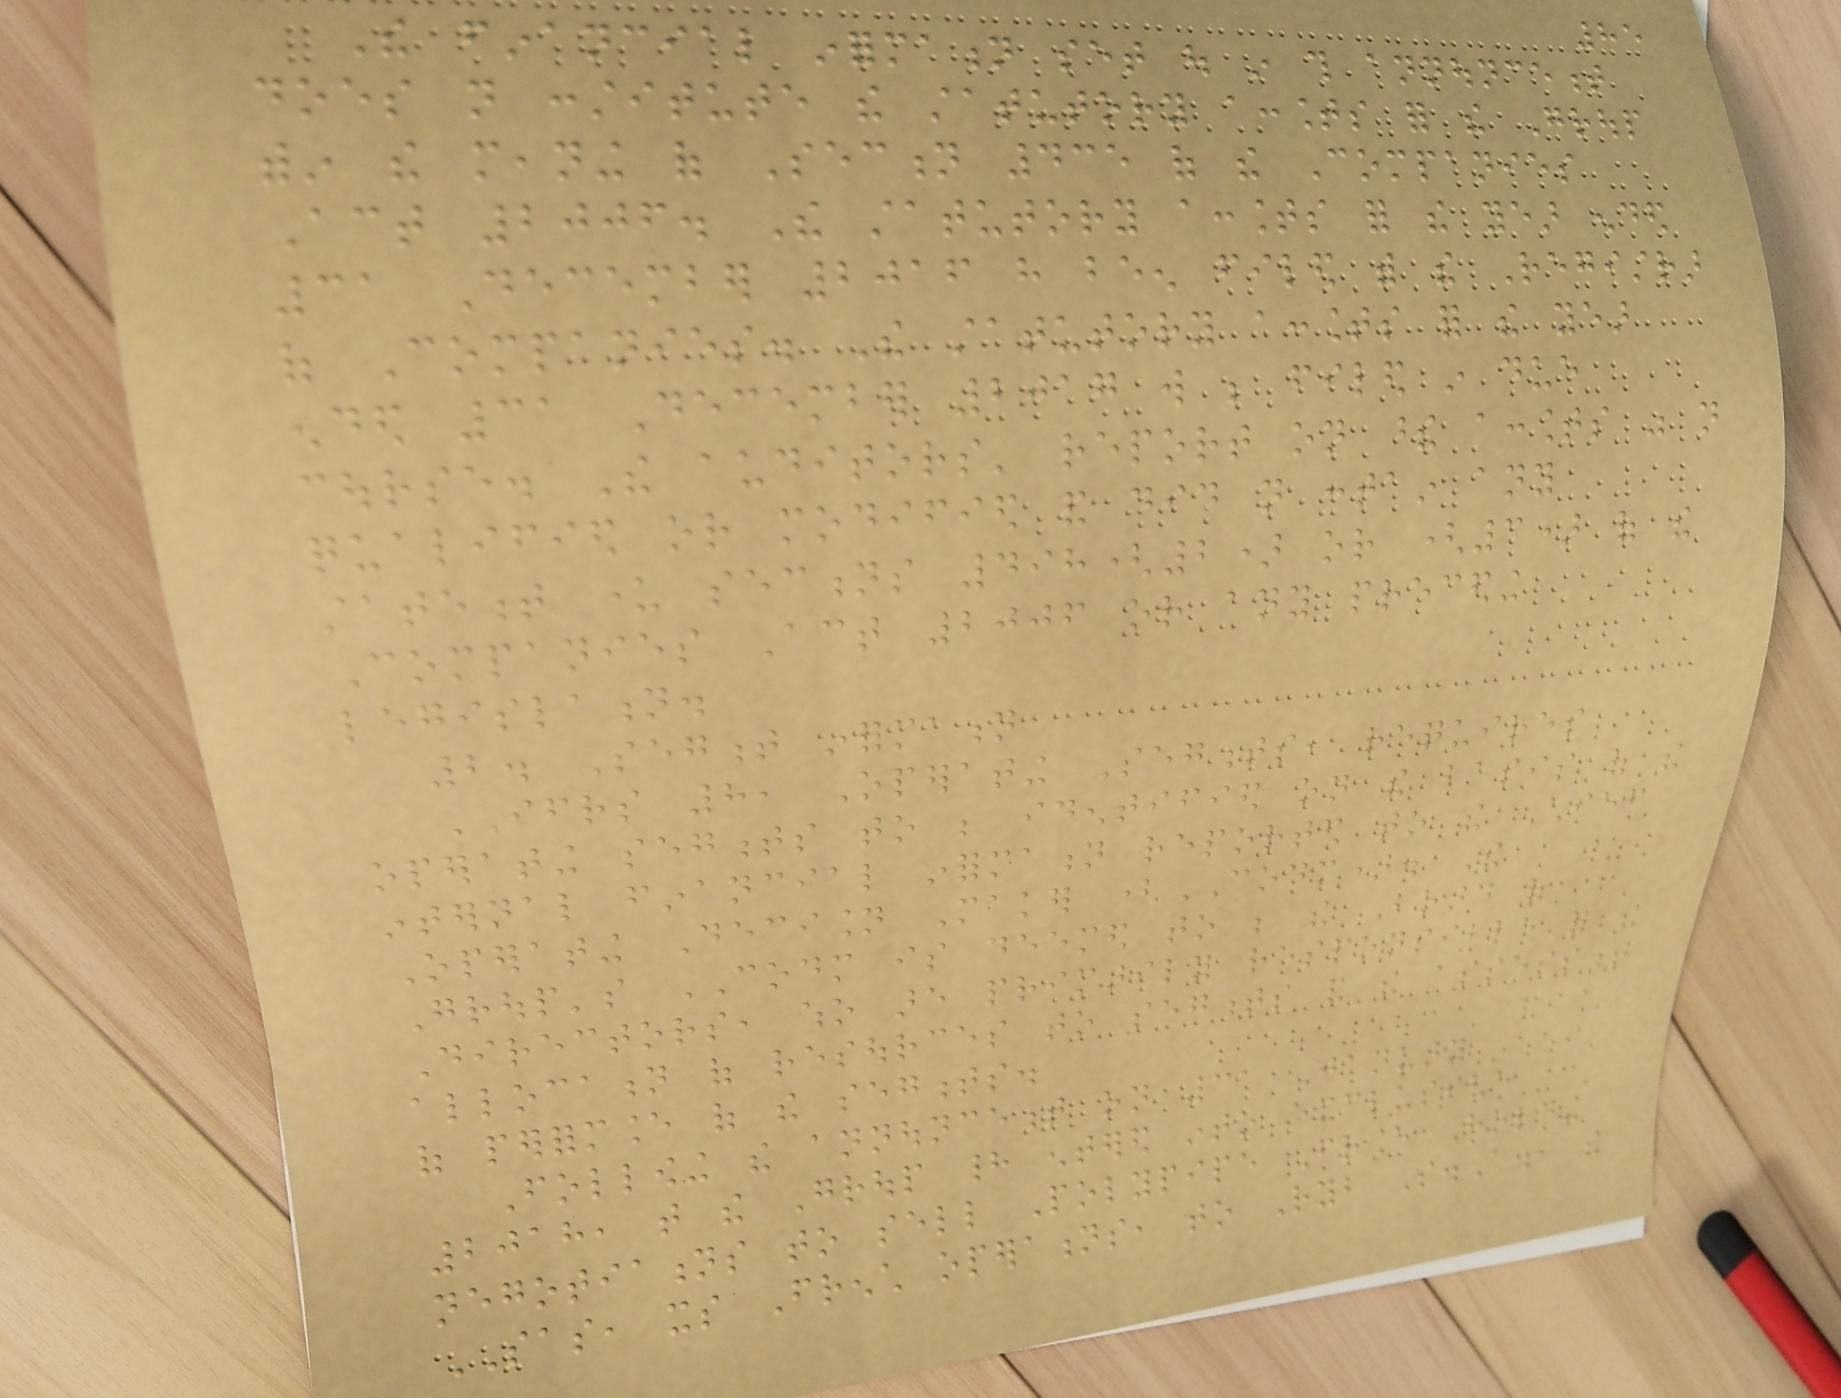85
The financial information set out in this announcement
does not constitute the statutory accounts for the Group
within the meaning of Section 435 of the Companies
Act 2006. The statutory accounts for the year ended
31 December 2016 have been filed with the Registrar
of Companies. The statutory accounts for the year
ended 31 December 2017 will be filed in due
course. The auditors' report on these accounts was not
qualified or modified and did not contain any
statement under sections 498(2) or (3) of the
Companies Act 2006 or any preceding
legislation.
2. Segment information
IFRS 8, Operating Segments, requires
operating segments to be identified on the basis of the
internal financial information reported to the Chief
Operating Decision Maker (CODM). The
Group's CODM is deemed to be the Board of
Directors, who are primarily responsible for the
allocation of resources to segments and the assessment
of performance of the segments.
Following the announcement on 31 January
2018, that the Group had entered into exclusive
negotiations to sell Polypipe France Holding
SAS, its French operations, to Ryb S.A., the
